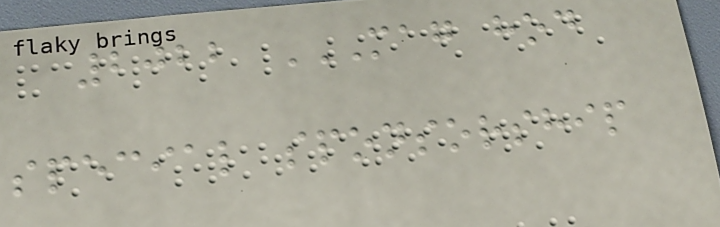2022 MAG HOD
SPECIAL SPONSORSHIP
